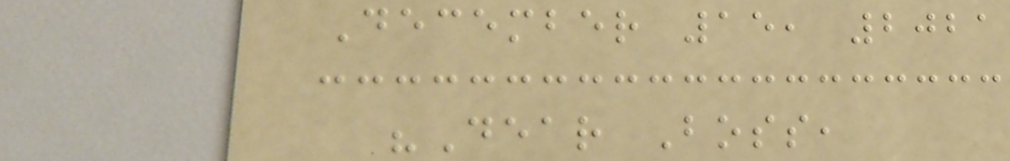December 15, 2021
"Dear Boss,
